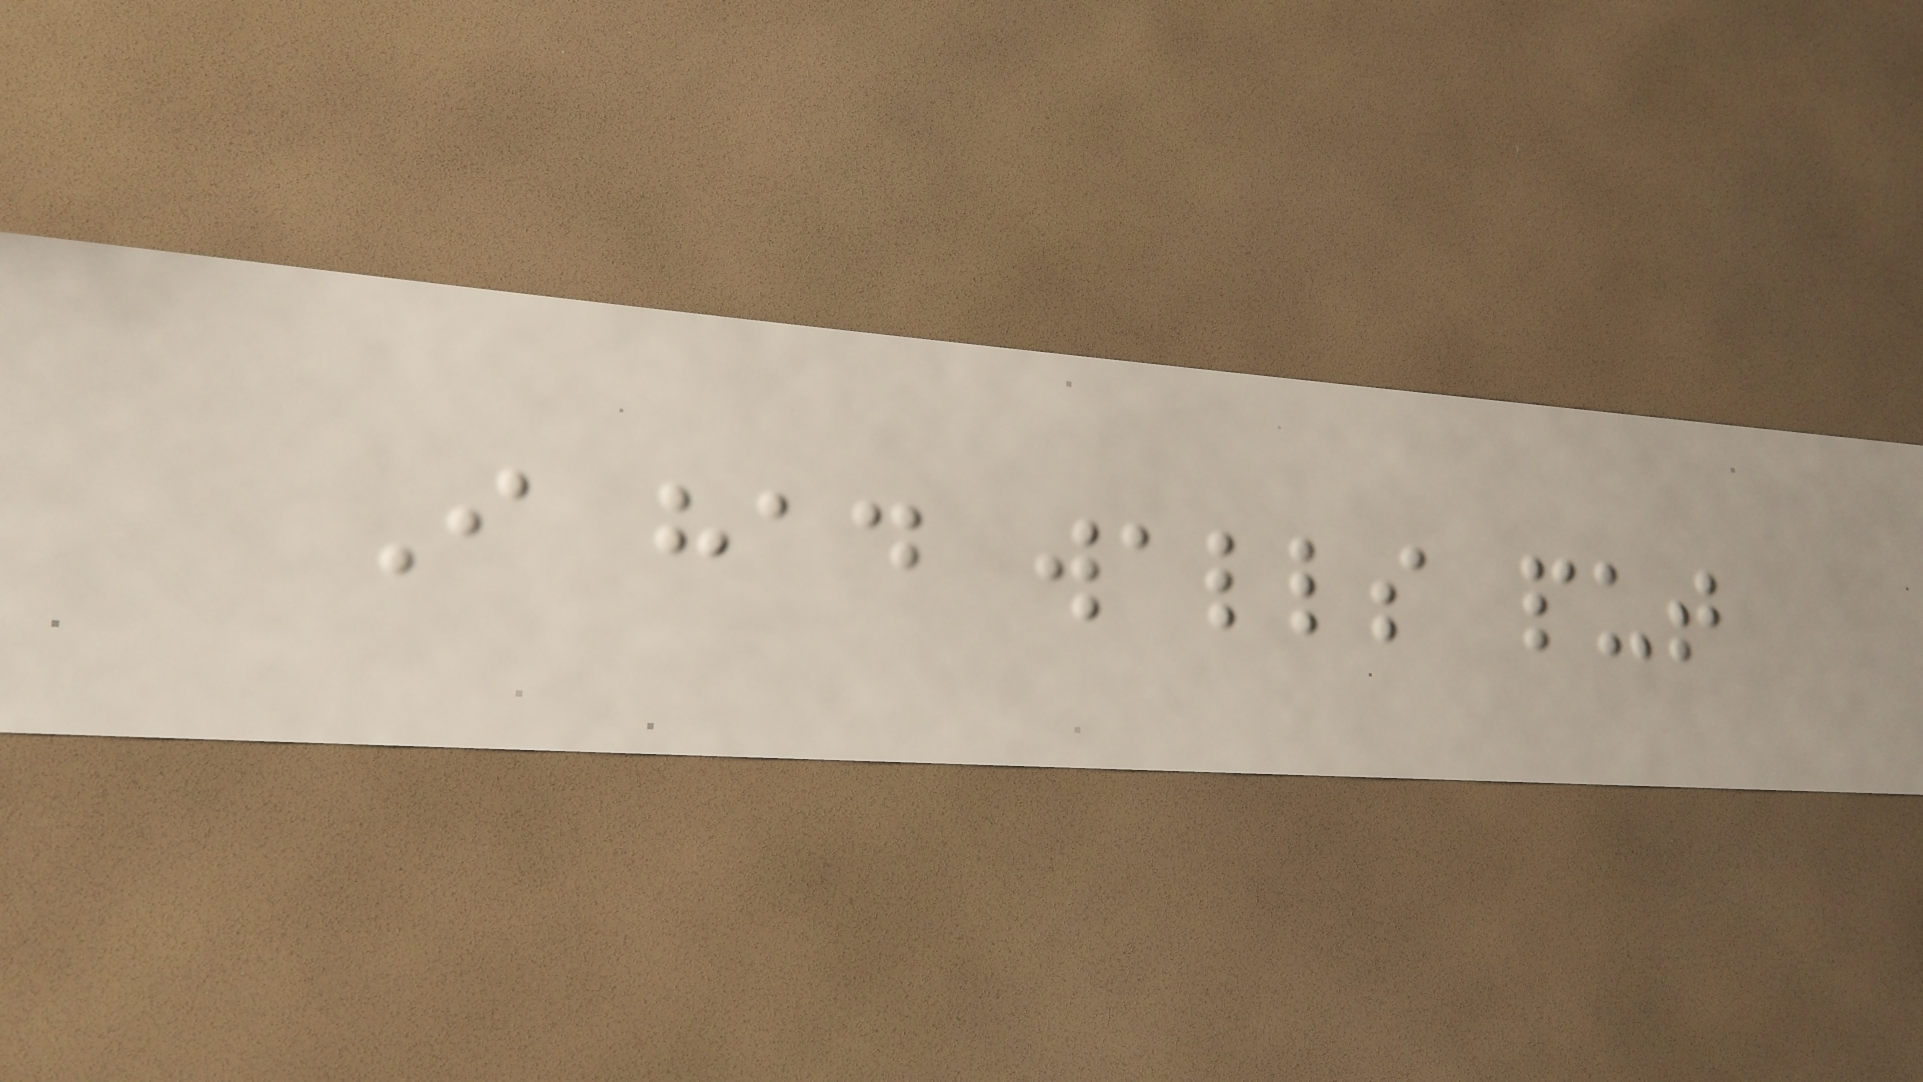I had walls put
